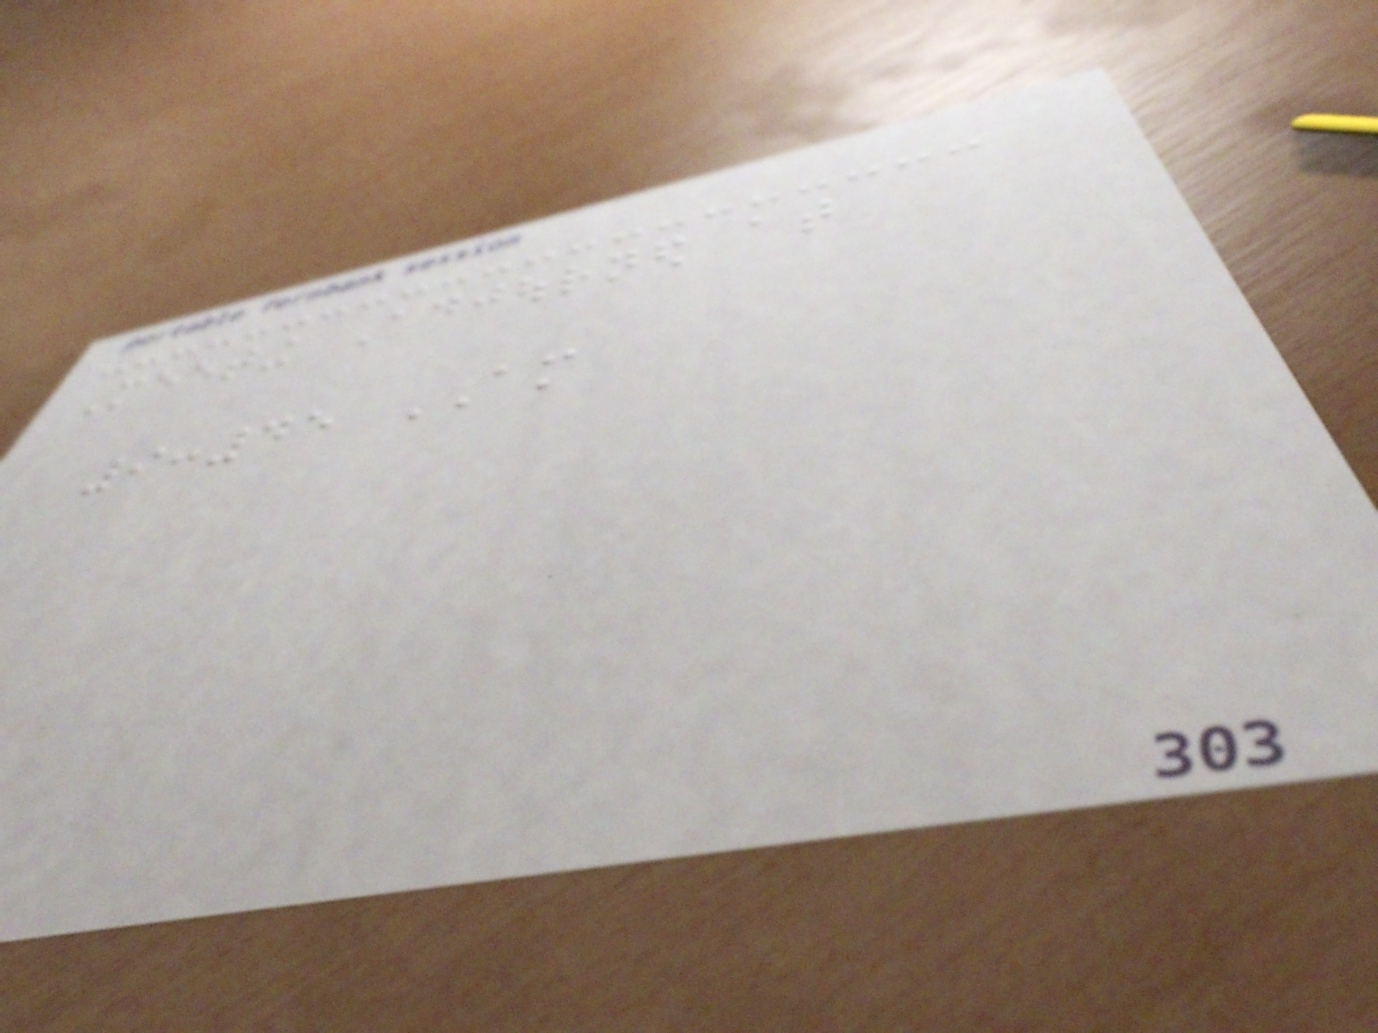Meeting Adjourned at
9:45 AM
